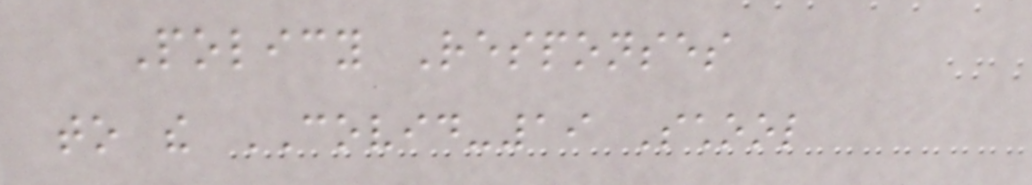Policy Responses
to the COVID-19 School
